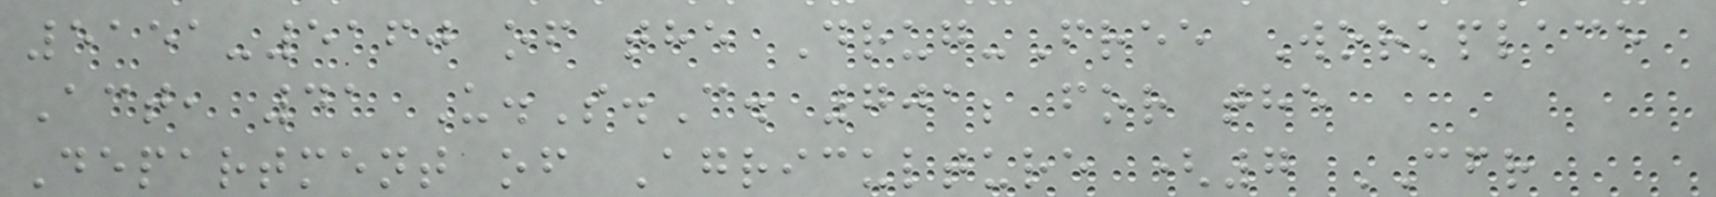5151-5160 of the Drug-Free Workplace
Act, 41 U.S.C. 701; for the
Department of Agriculture (7 CFR
